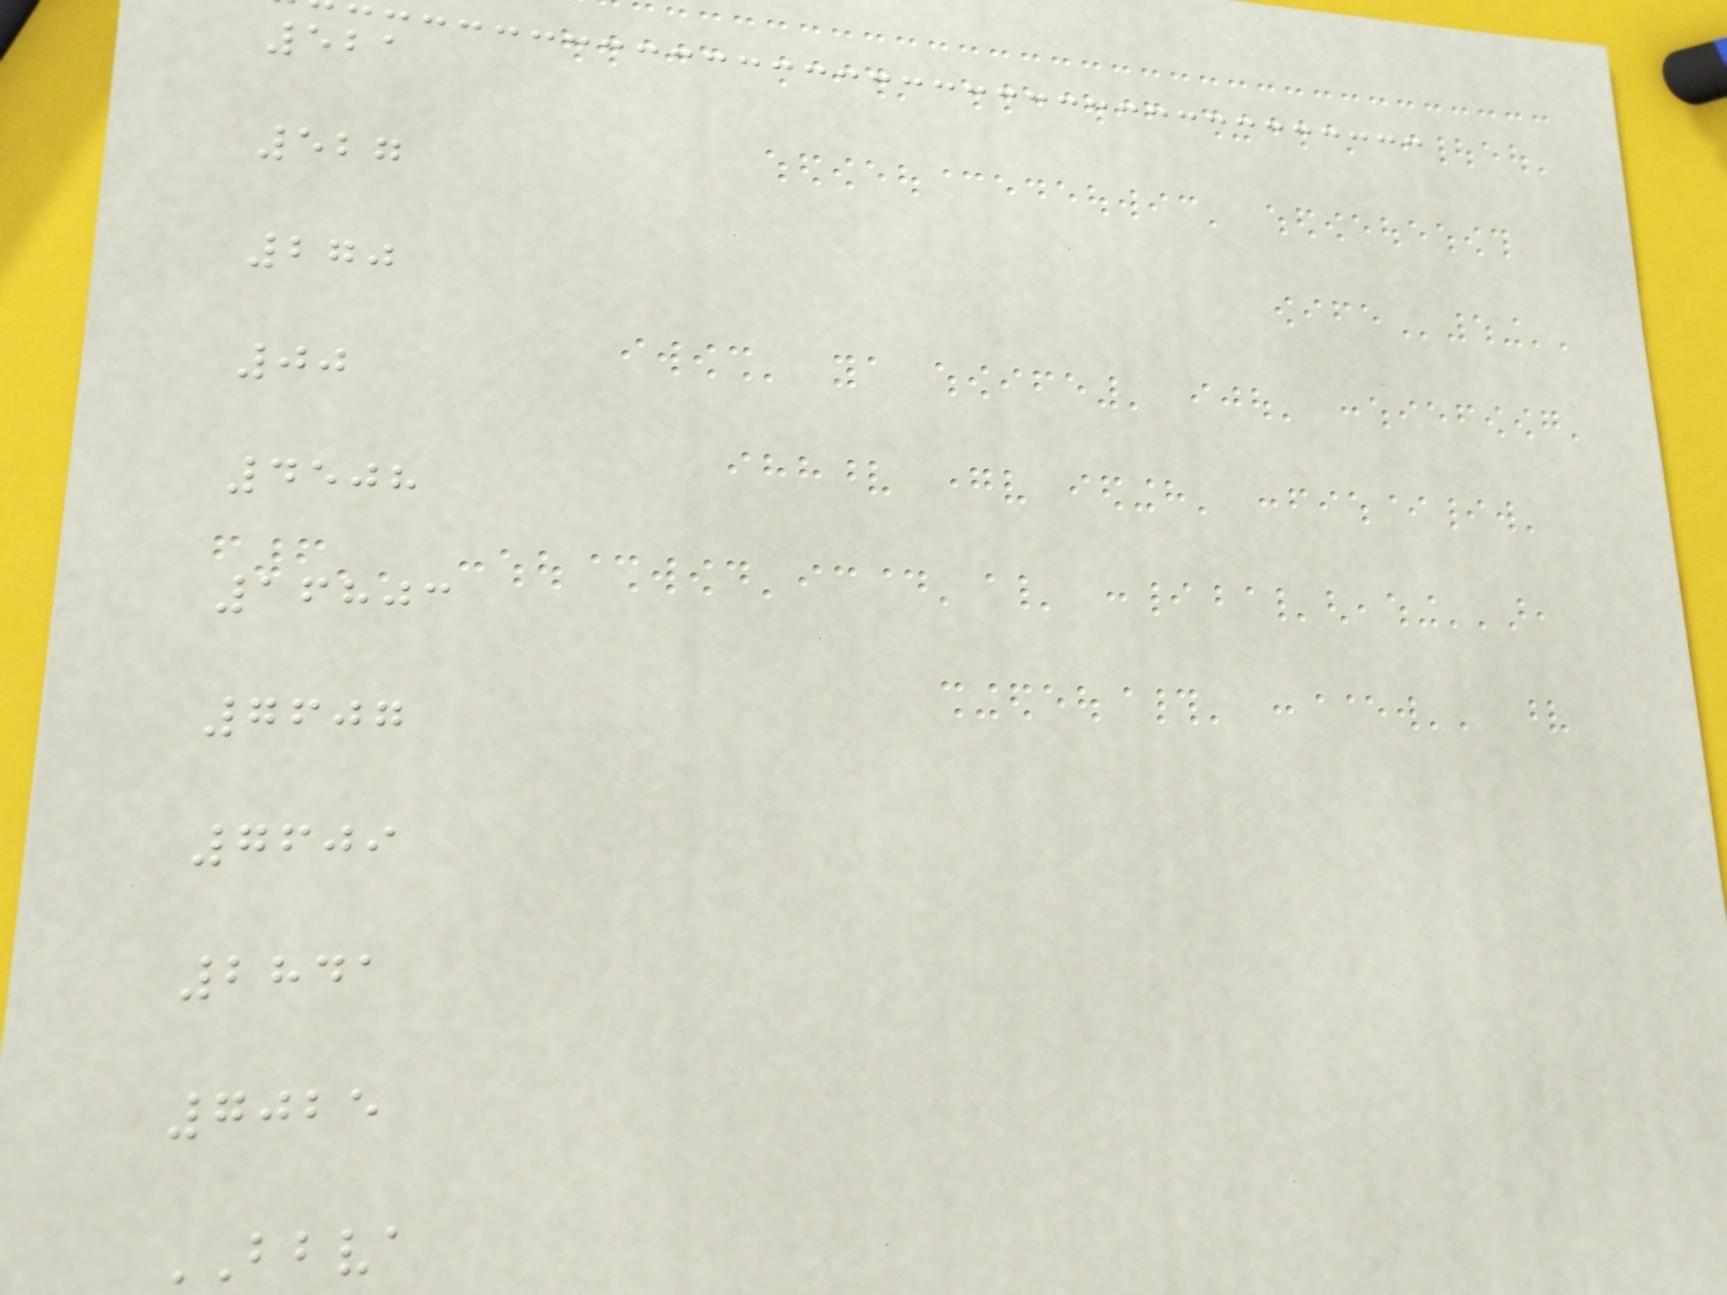521
527
270
00
4508
16803
7607
7609
2841
7025
BBVA
